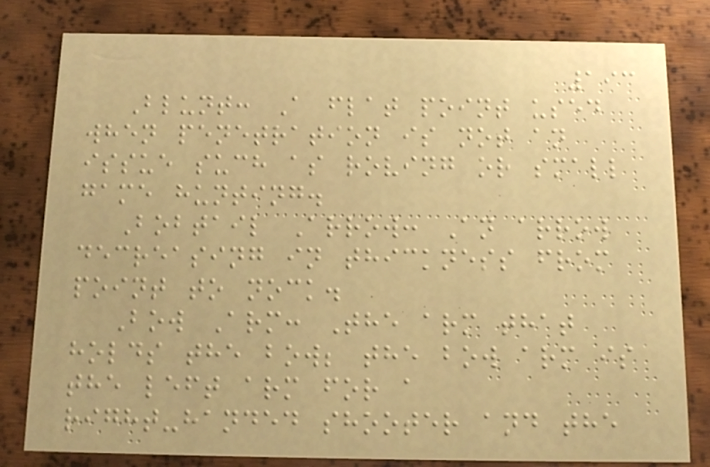193
Blunt: A flat point used
when penetration is not an
issue such as roving or small
game hunting.
Bobtail Arrow: An arrow
decreasing in thickness from
point to nock.
Bow Arm: The arm that
holds the bow; the bow arm is
the left arm for a
right-handed shooter and the
